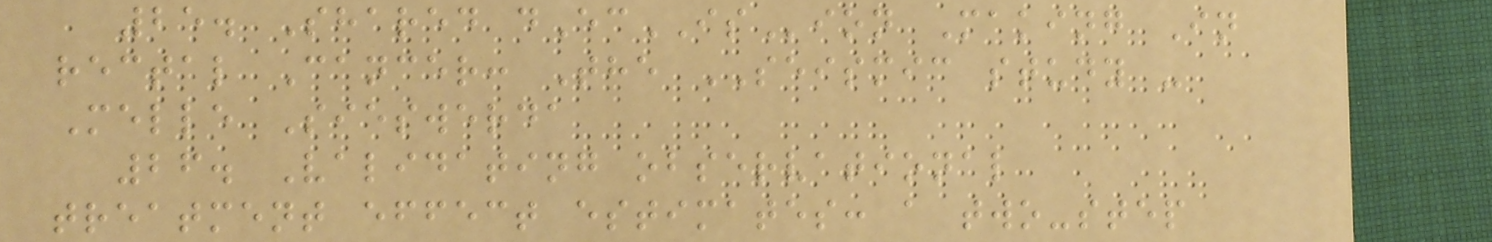25. Shared dEcISion Making In
rectal Cancer: The SEISMIC study -
Melle Sieswerda
26. Validating observational
treatment effect estimates: a two-step
